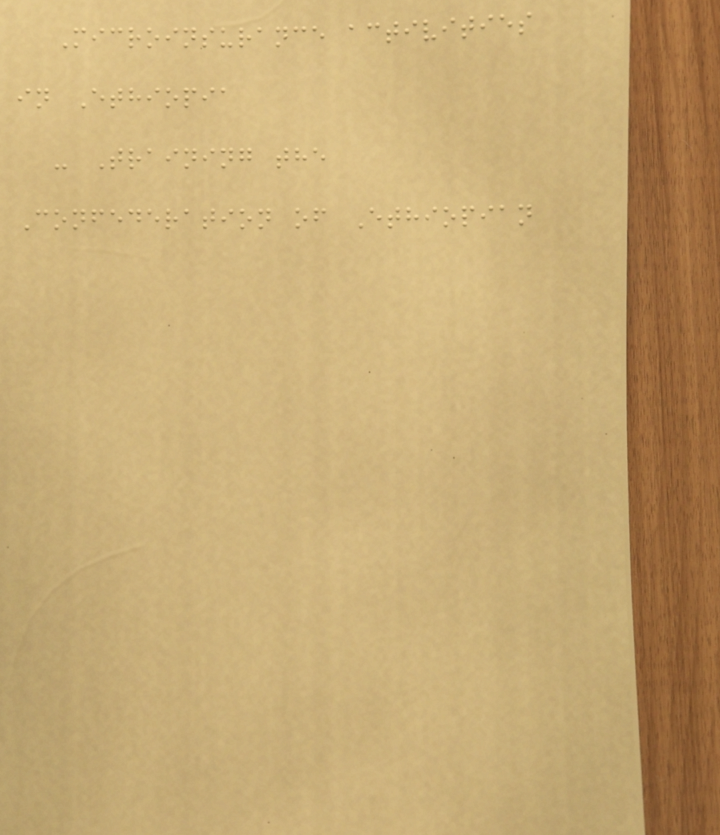Microinsurance activities
in Ethiopia
- Training the
Confederation of Ethiopian
